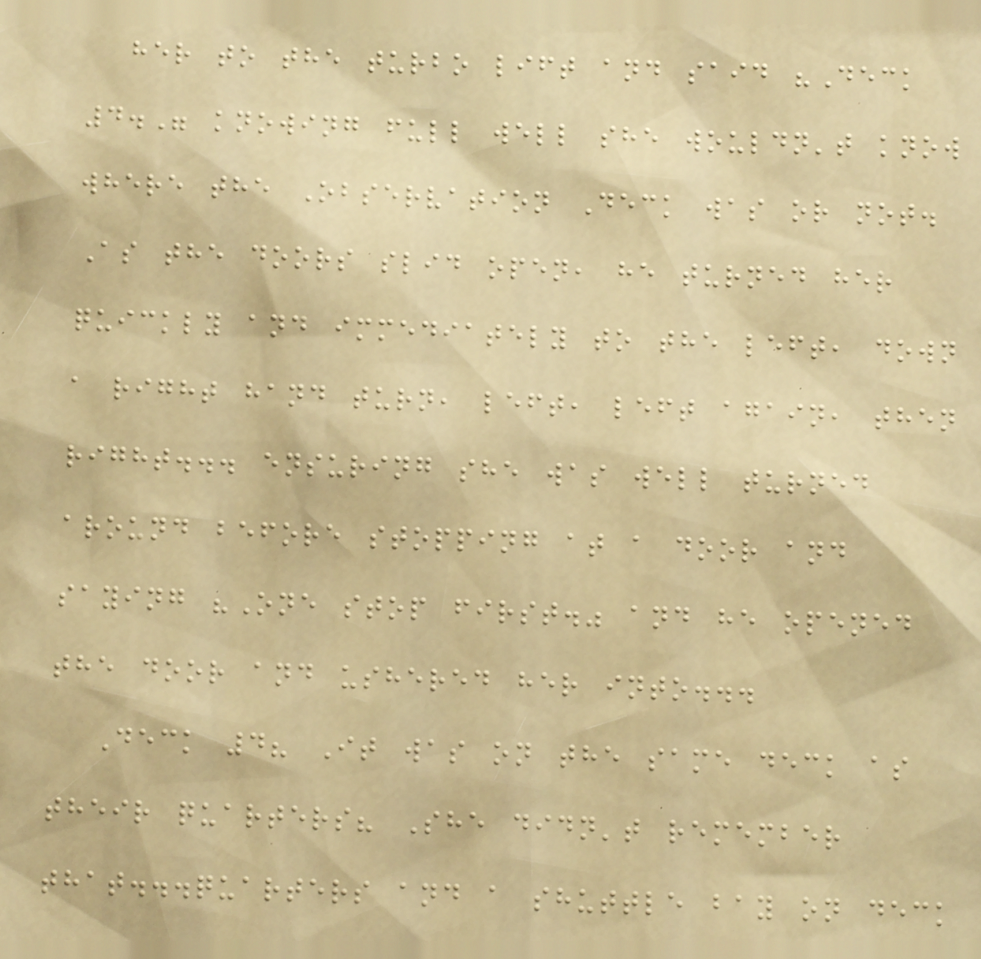her to the turbo lift and said "Deck
4." knowing full well she wouldn't know
where the Observation Deck was or not.
As the doors slid open, he turned her
quickly and immediately to the left, down
a right hand turn, left, left again, then
right... ensuring she was well turned
around before stopping at a door and
saying "One stop first." and he opened
the door and ushered her into...
Deck 4? It was on the same deck as
their quarters? She didn't remember
that...quarters and a shuttle bay on deck
